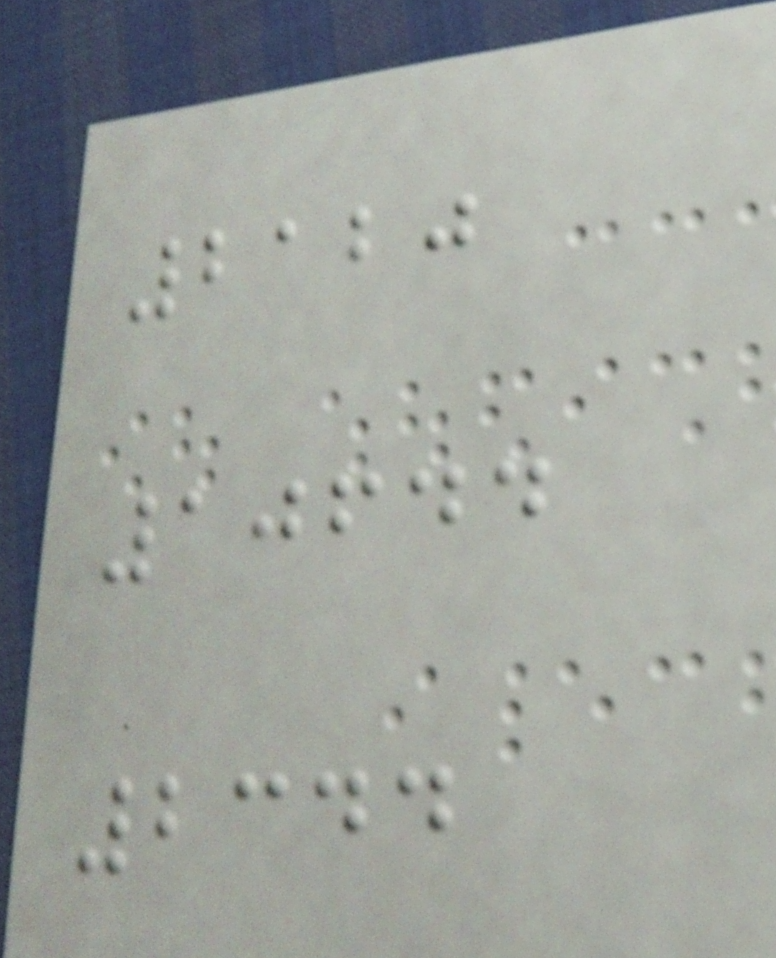2120
10644
2344
